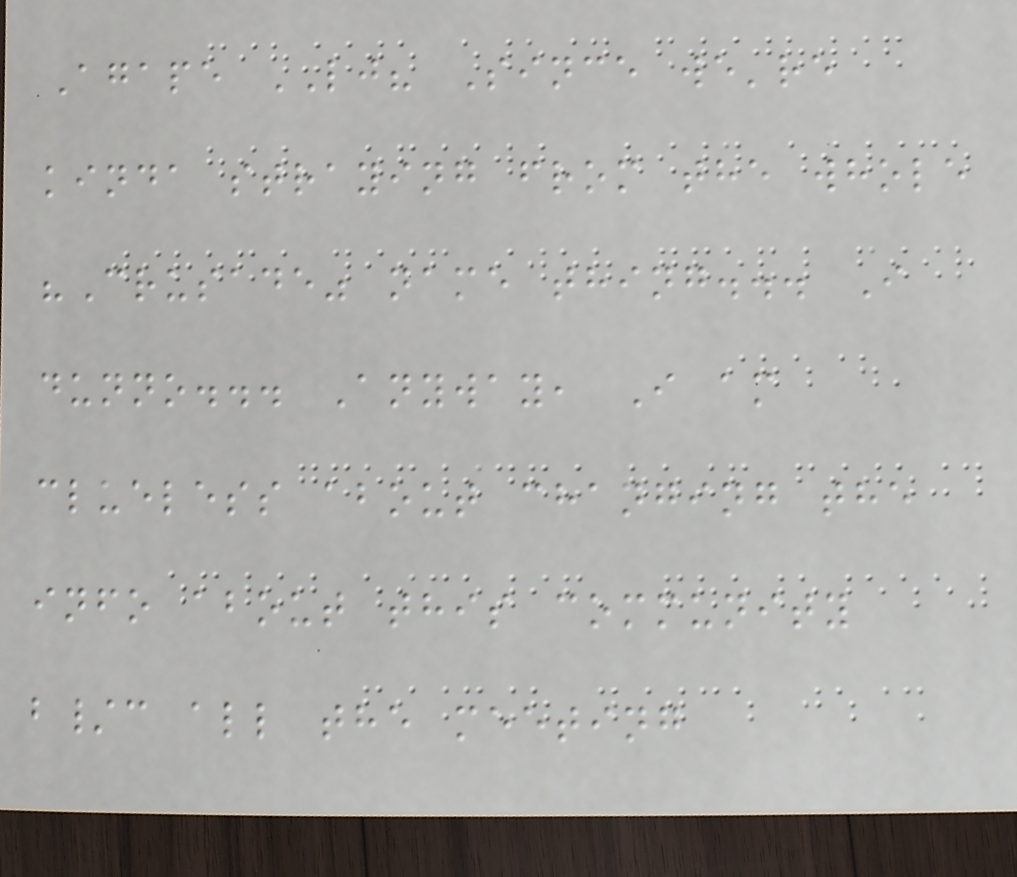Agape LJ? Since we're
kinda straying from the whole
"Crusade" name thing... I
dunno... Anyway, I am
clueless about changing the
info about this community
b/c all the meeting
